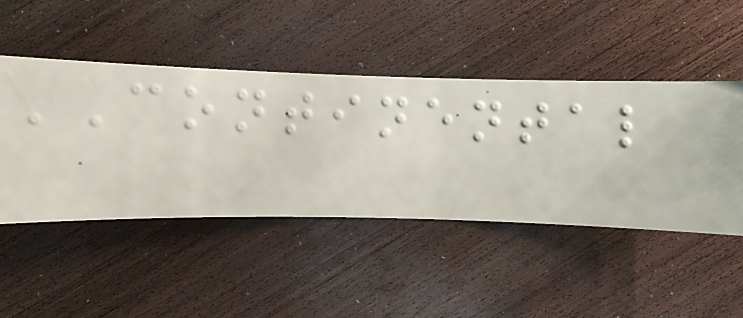CONTINENTAL
